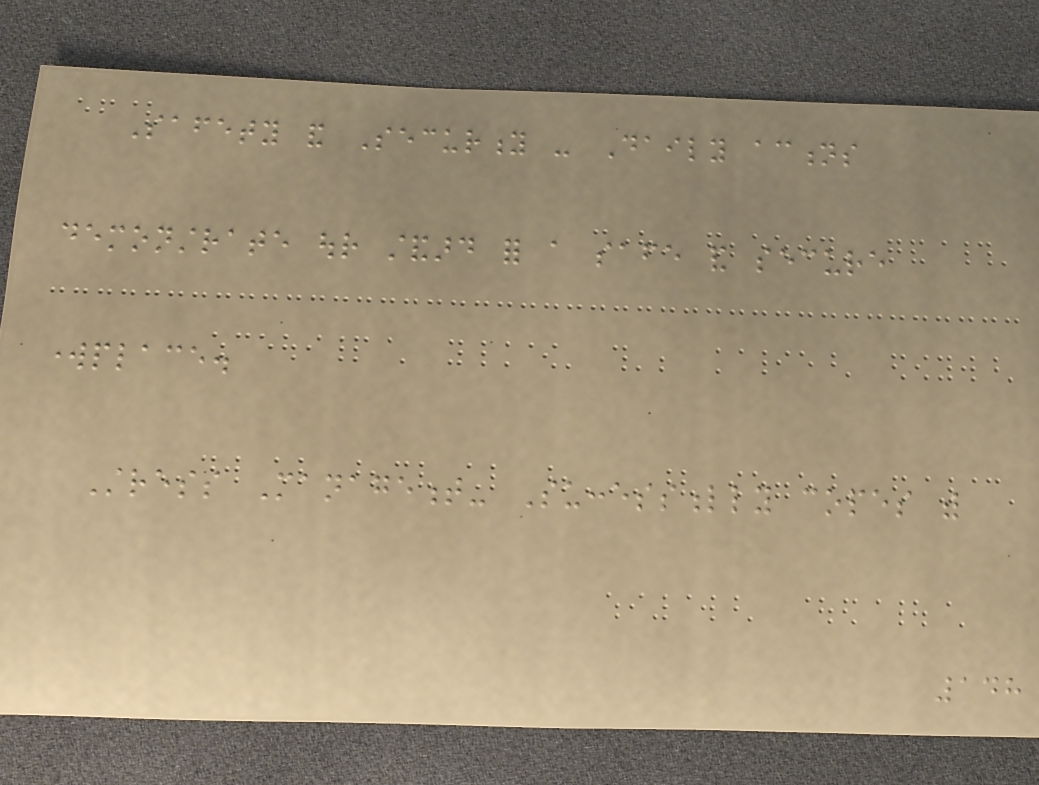Safety and Security - Daily actions
demonstrate our standard for a safe and secure
workplace.
Stress Management- Successfully copes with
148
